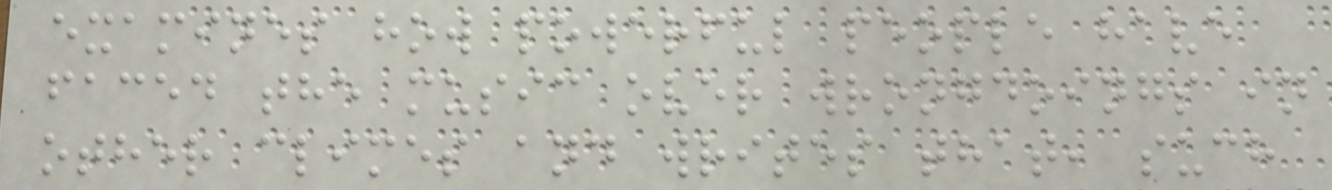examines how powerful people have
faced the music over wrongdoings in
other climes and writes that, such
